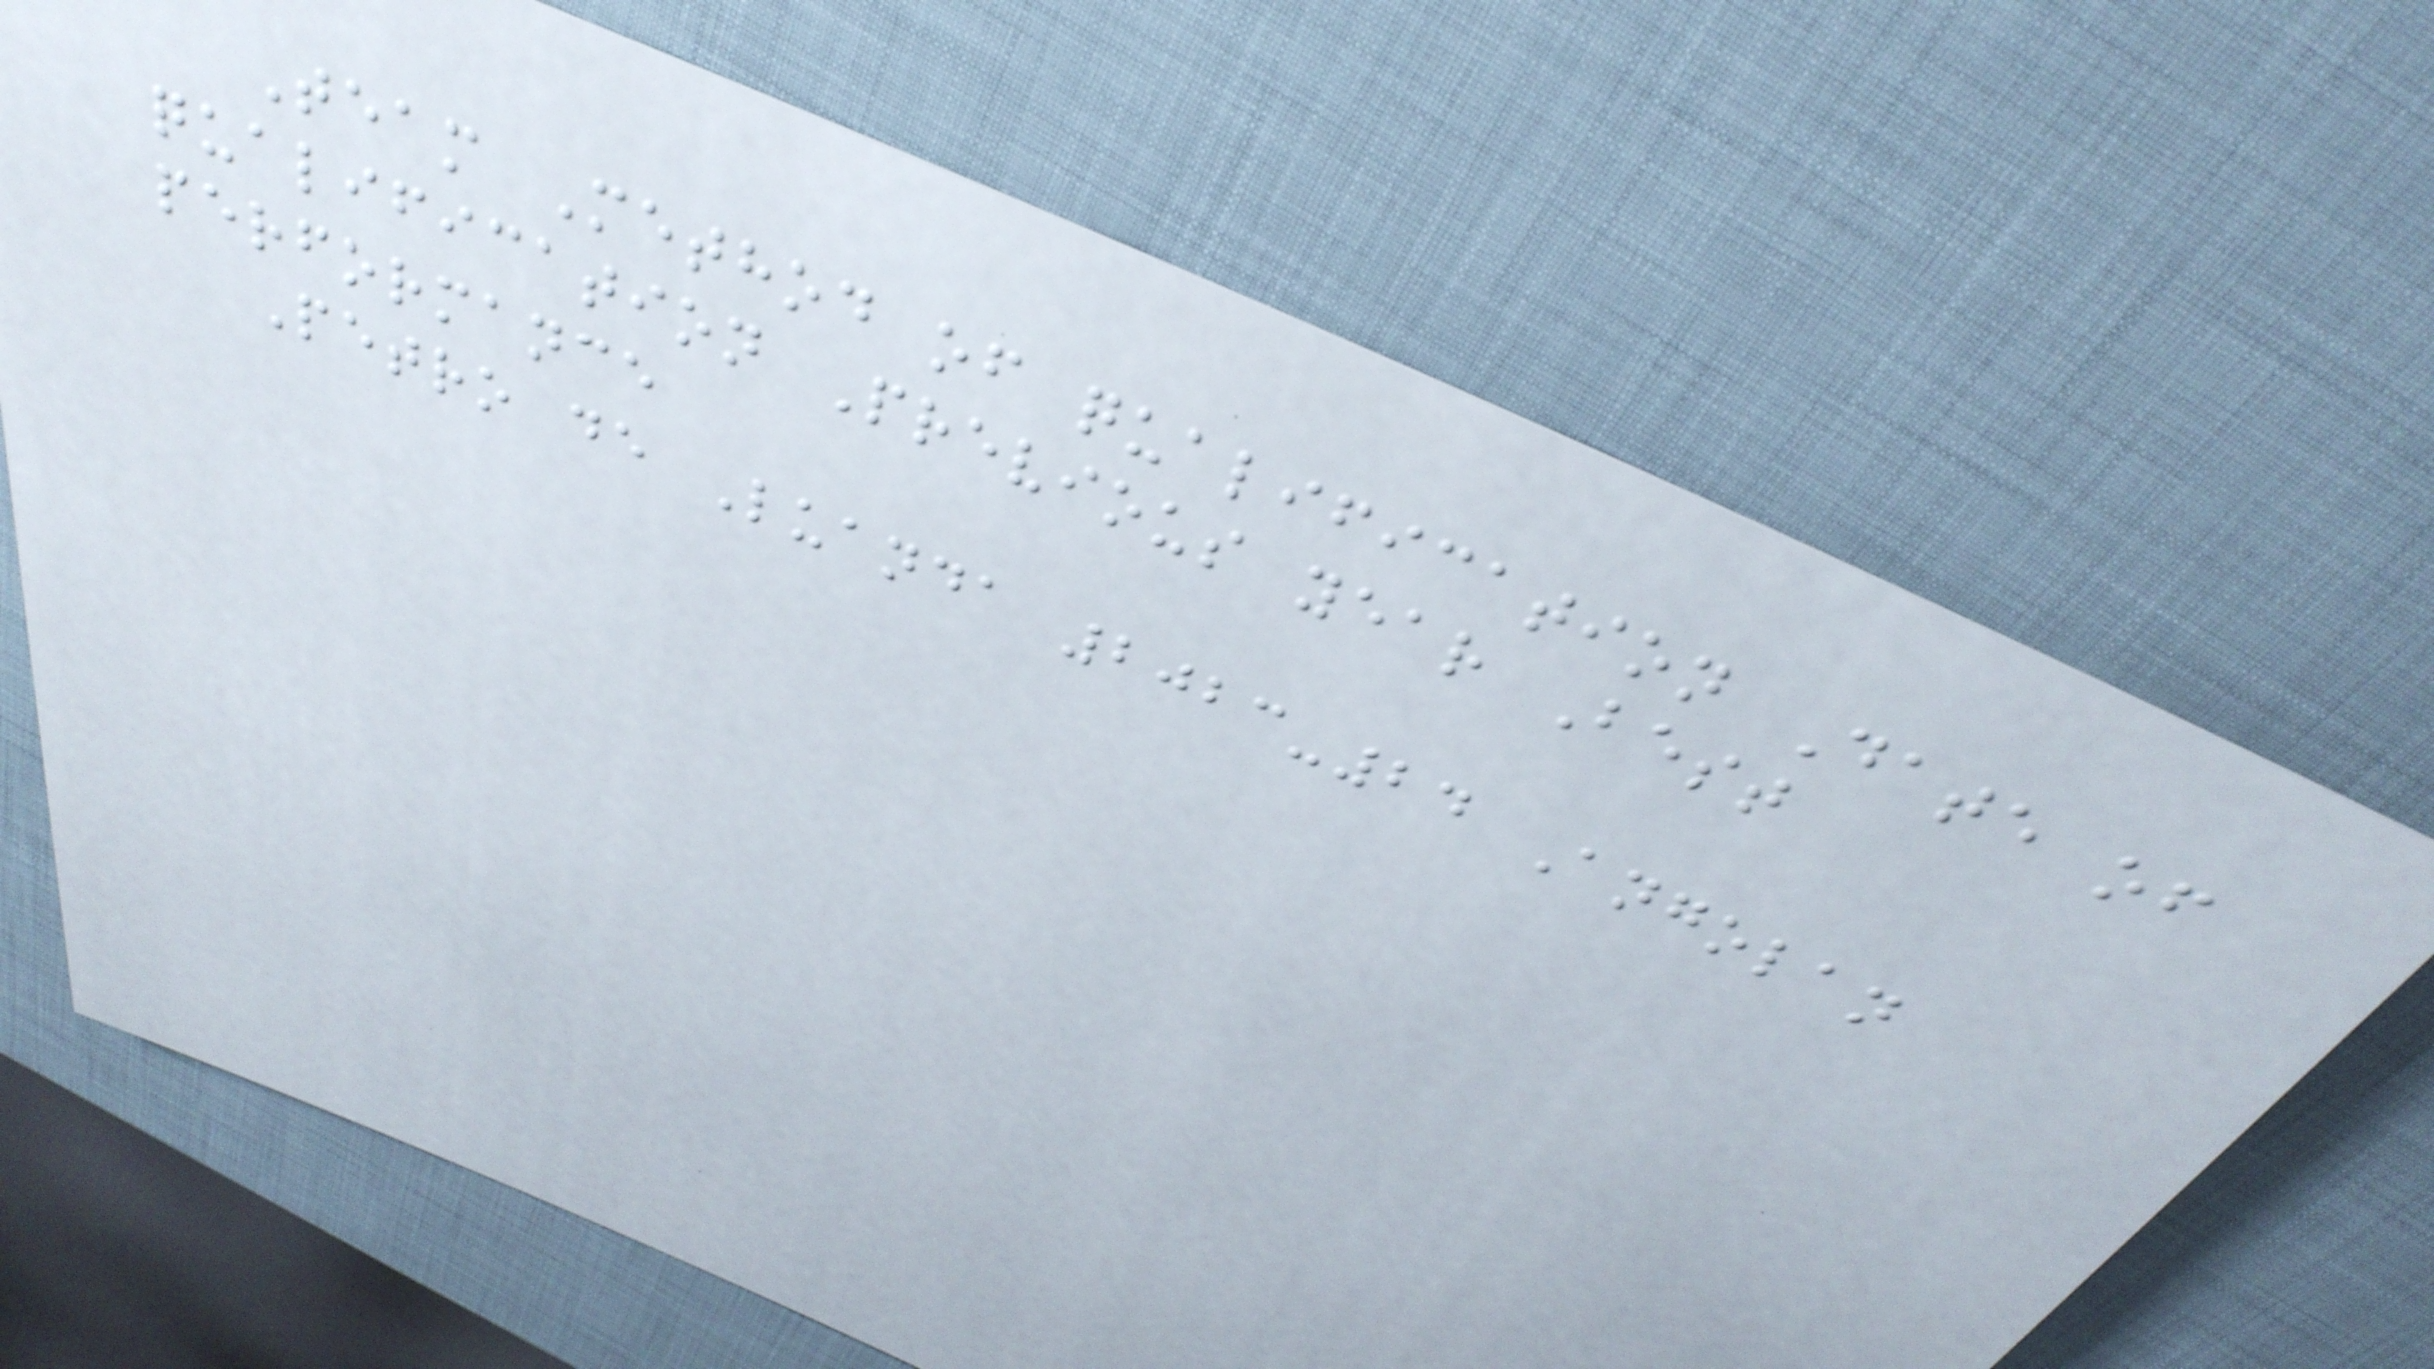Team Method of qualification Date of
qualification Previous year Best
performance
Petro de Luanda 2023-24 Angolan
